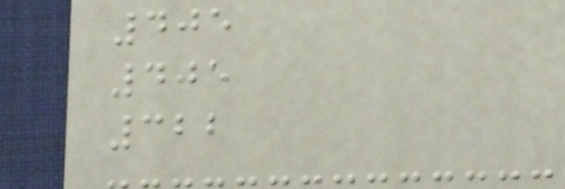405
405
322
